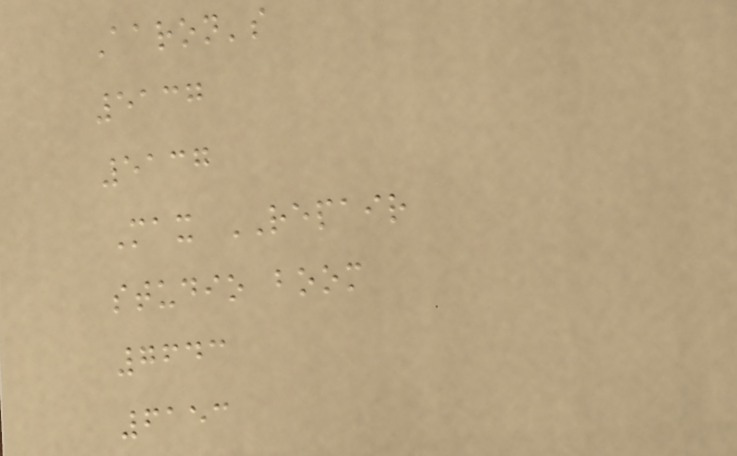Aaron's
5137
5137
Max REPAIR
studio boom
7643
6153
